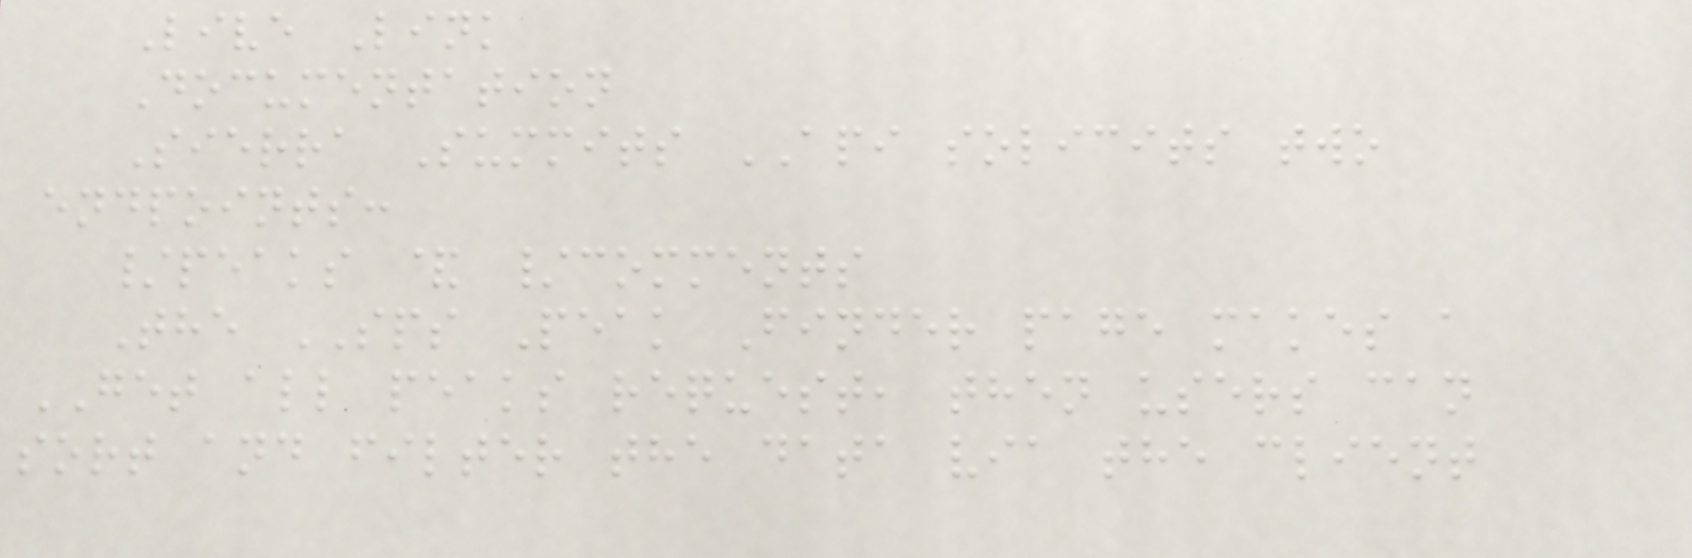Live Link
Documentation
Sierra Summits API solicits two
endpoints:
/peaks & /comments
The SPS Peak Finder page makes a
GET all peaks request, then users can
sort and filter the data via the client
